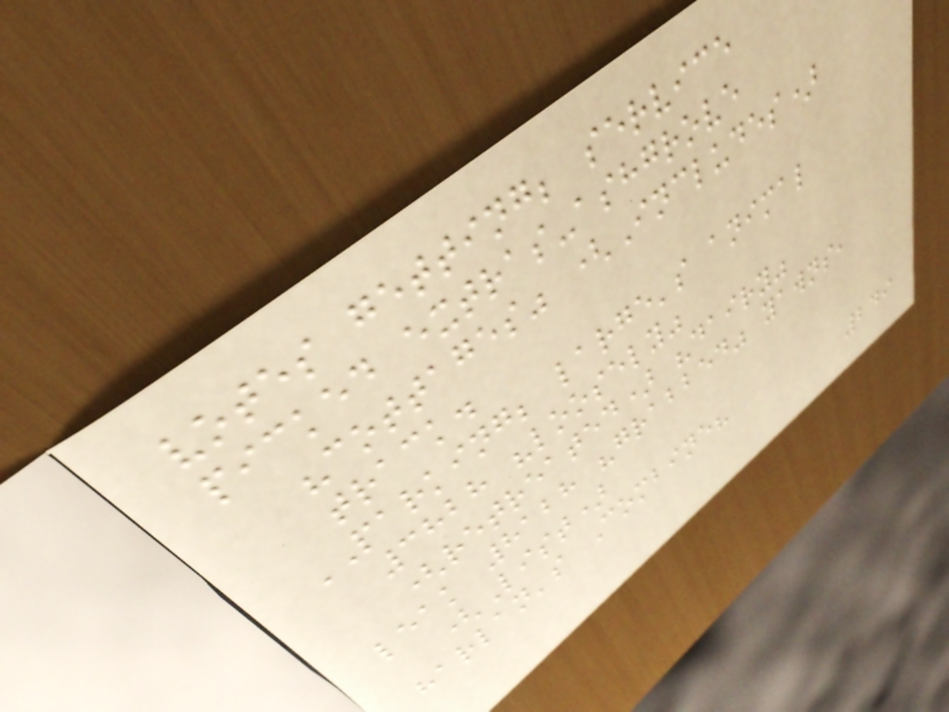votes getting; service
picked extras-ashgrove
"cottages" (Includes)
track.
PARKING; large's animal
3828 "loosely"
(retreated) "dairy"
leak 8128 "grabbed" yawns,
(List)
harlan's Combine?
249
